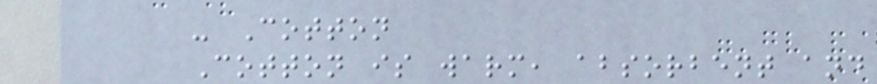- Cotton
Cotton is warm, absorbent and
